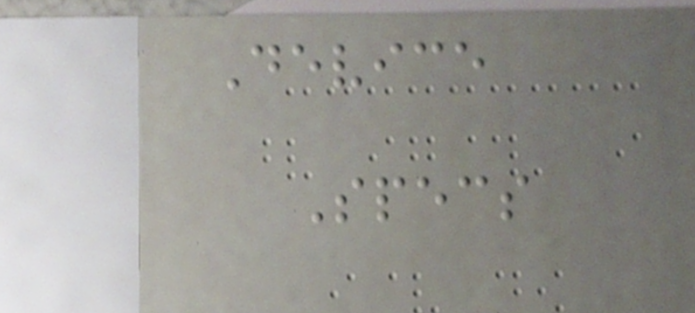Device
Specs
